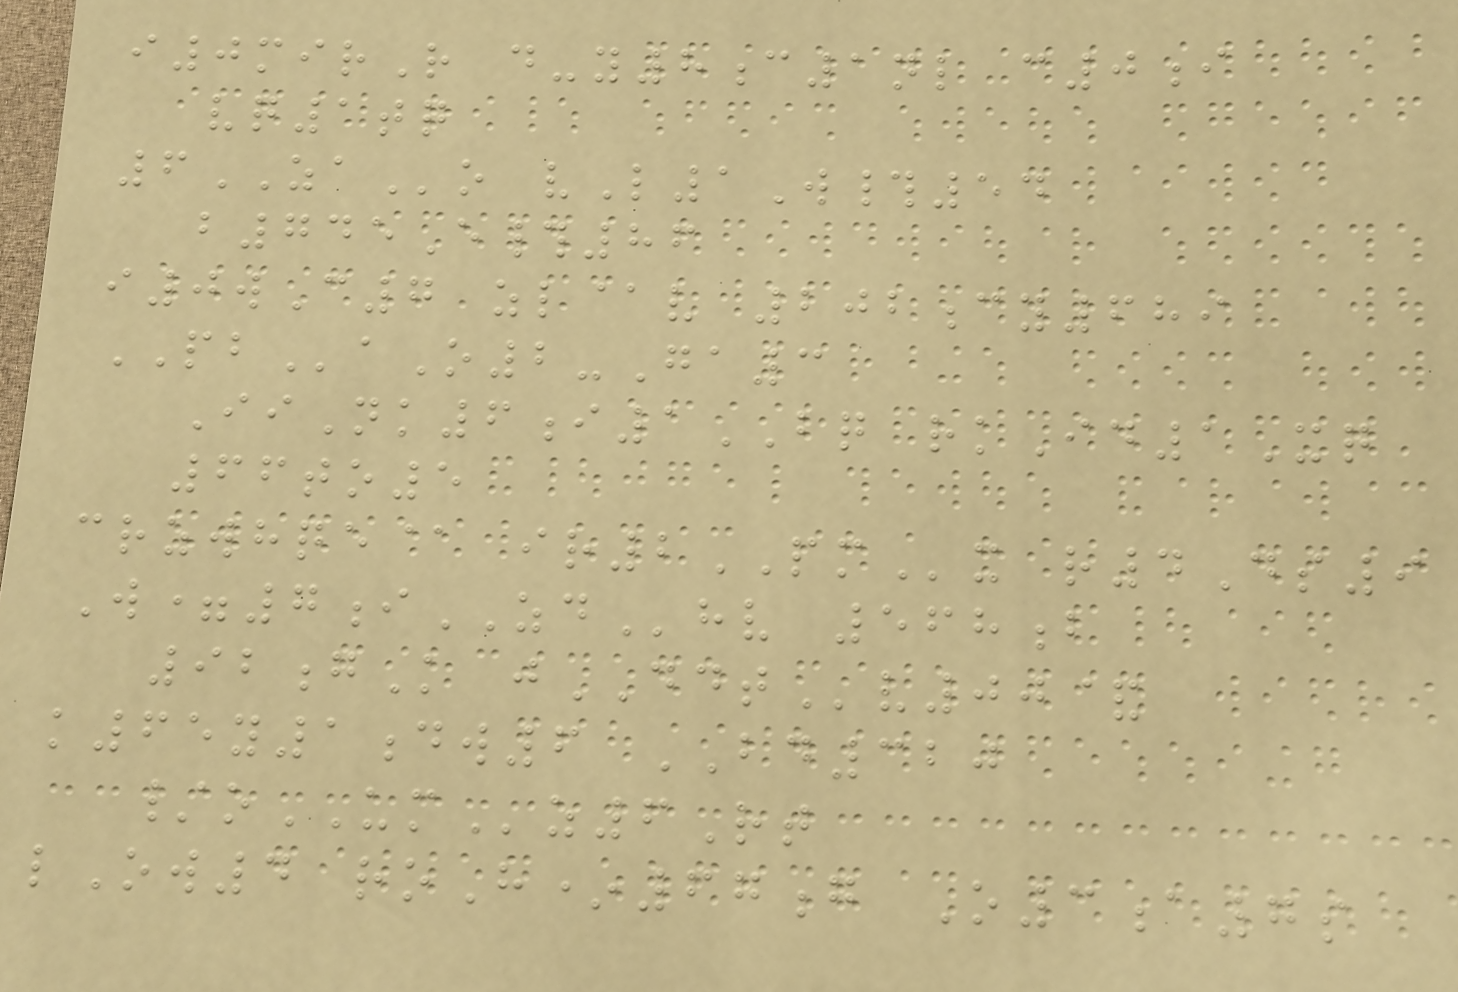i0mirR d-y8c1nl c0i
vq1tq
6ZAo vL1W#54
b745E#86
i0wC7 zl@v 202cy689
PBaO2-Ga3
IiNk6i1BQ rkId1Xq
66to5
crzwhqe@ ir2PMx r4Ds9
W=7iZDhv 568b
92gK jDDTv00&
k65y1dw6 BD320
/oUMz6Rt
lOw4 roH*67g O3a7s
